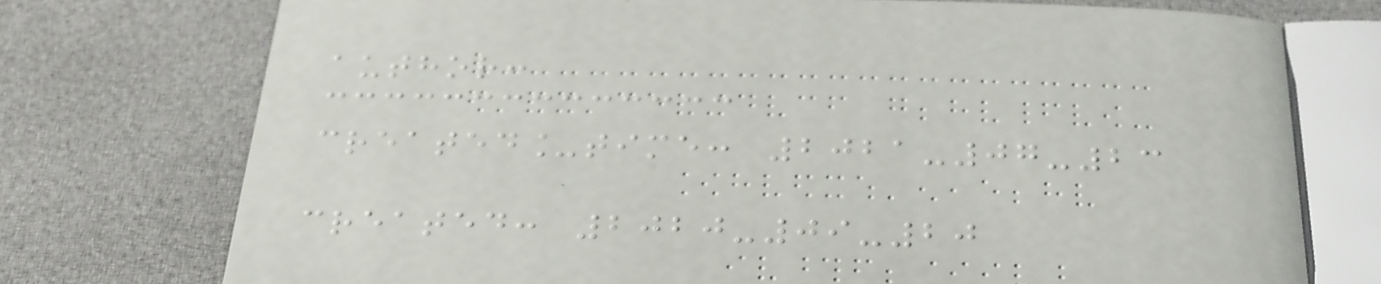author:
created_time: 2021-07-23
created: 2020-09-20
